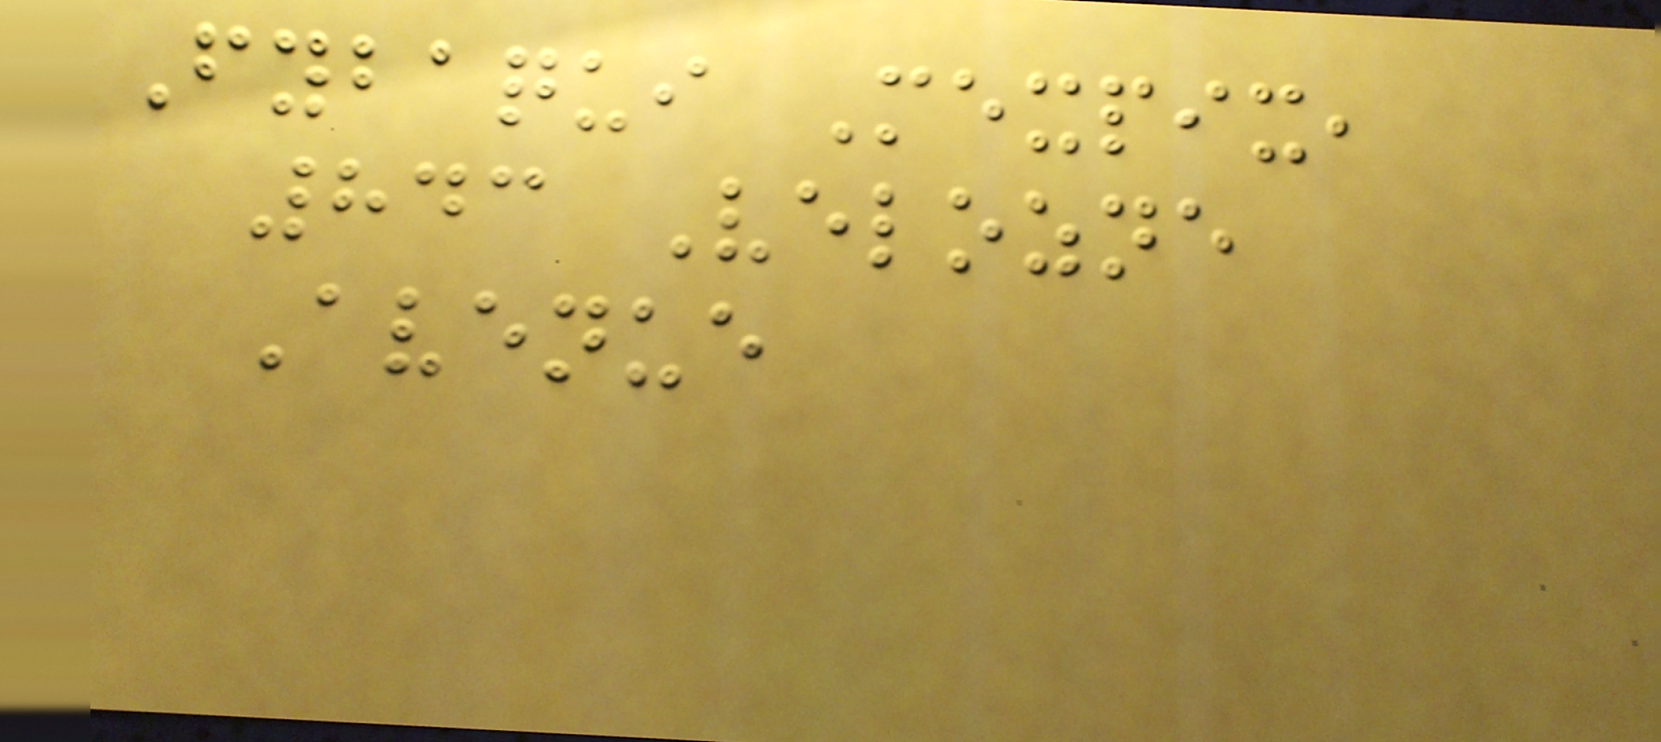Fybaqui Mexpix,
843 Velozne
Avenue
